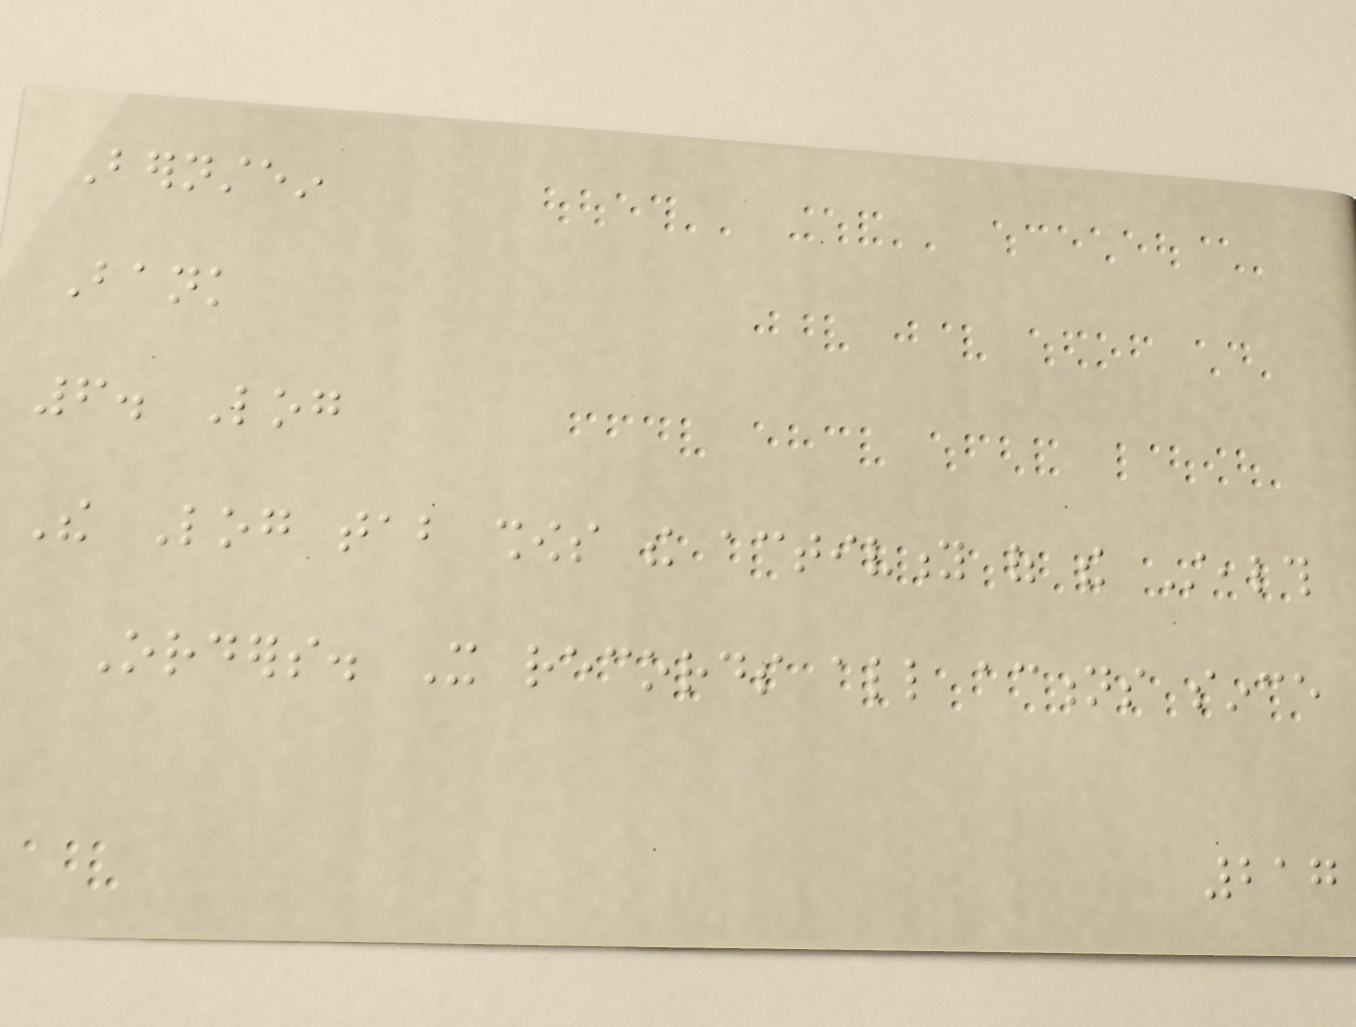Bernstein
Bank
6. Log
The Log tab shows the activity of the Stealth
Orders. It records all actions since
217
